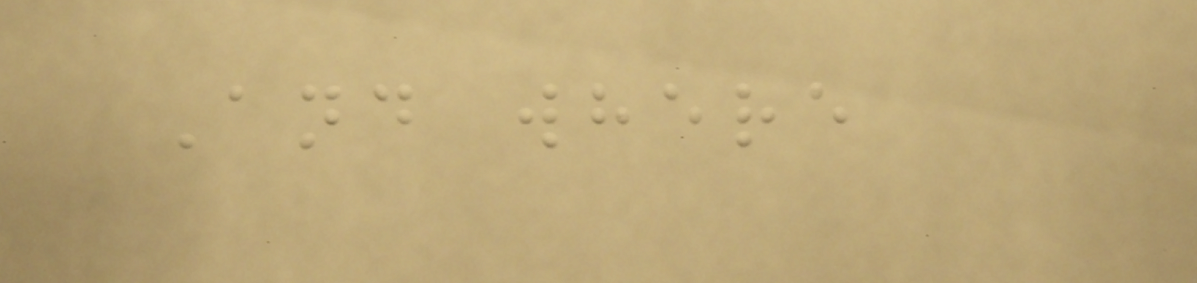And where
